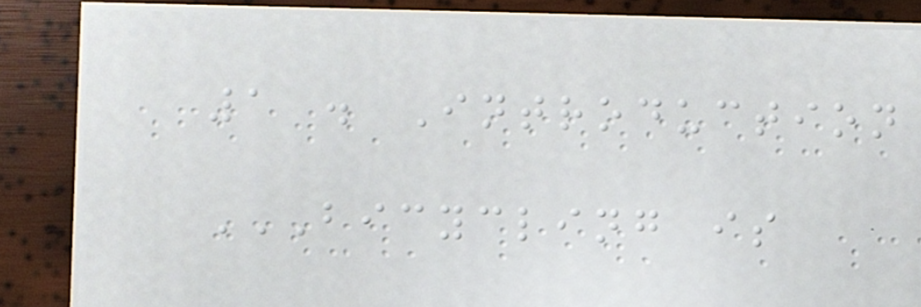1 . Introduction
BICYCLING IS
